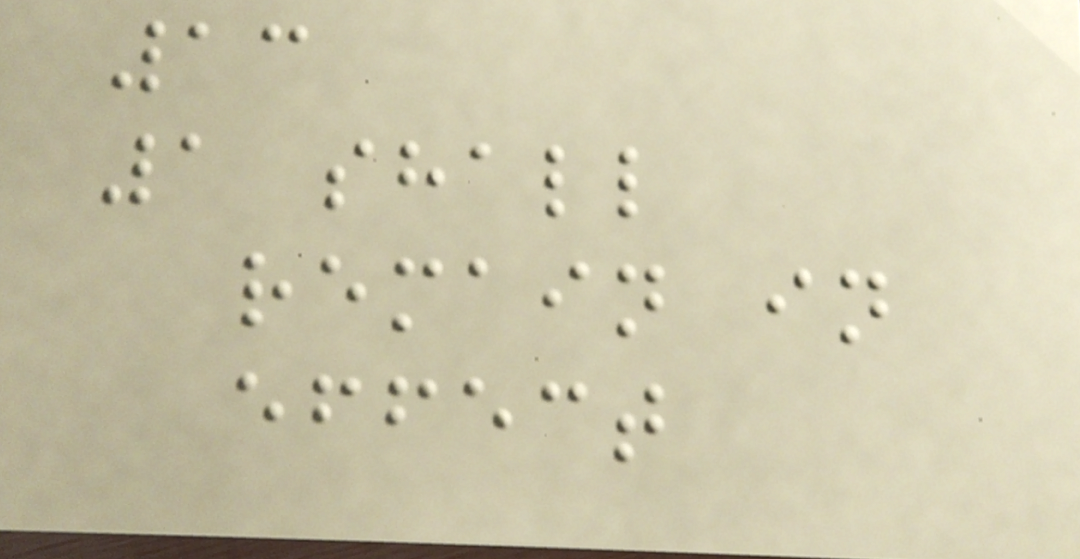13
1 shall
remain in
effect
